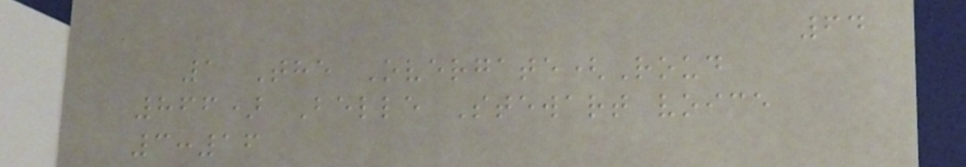64
1 The Overgate(Roud
866) Belle Stewart voice
3:16
